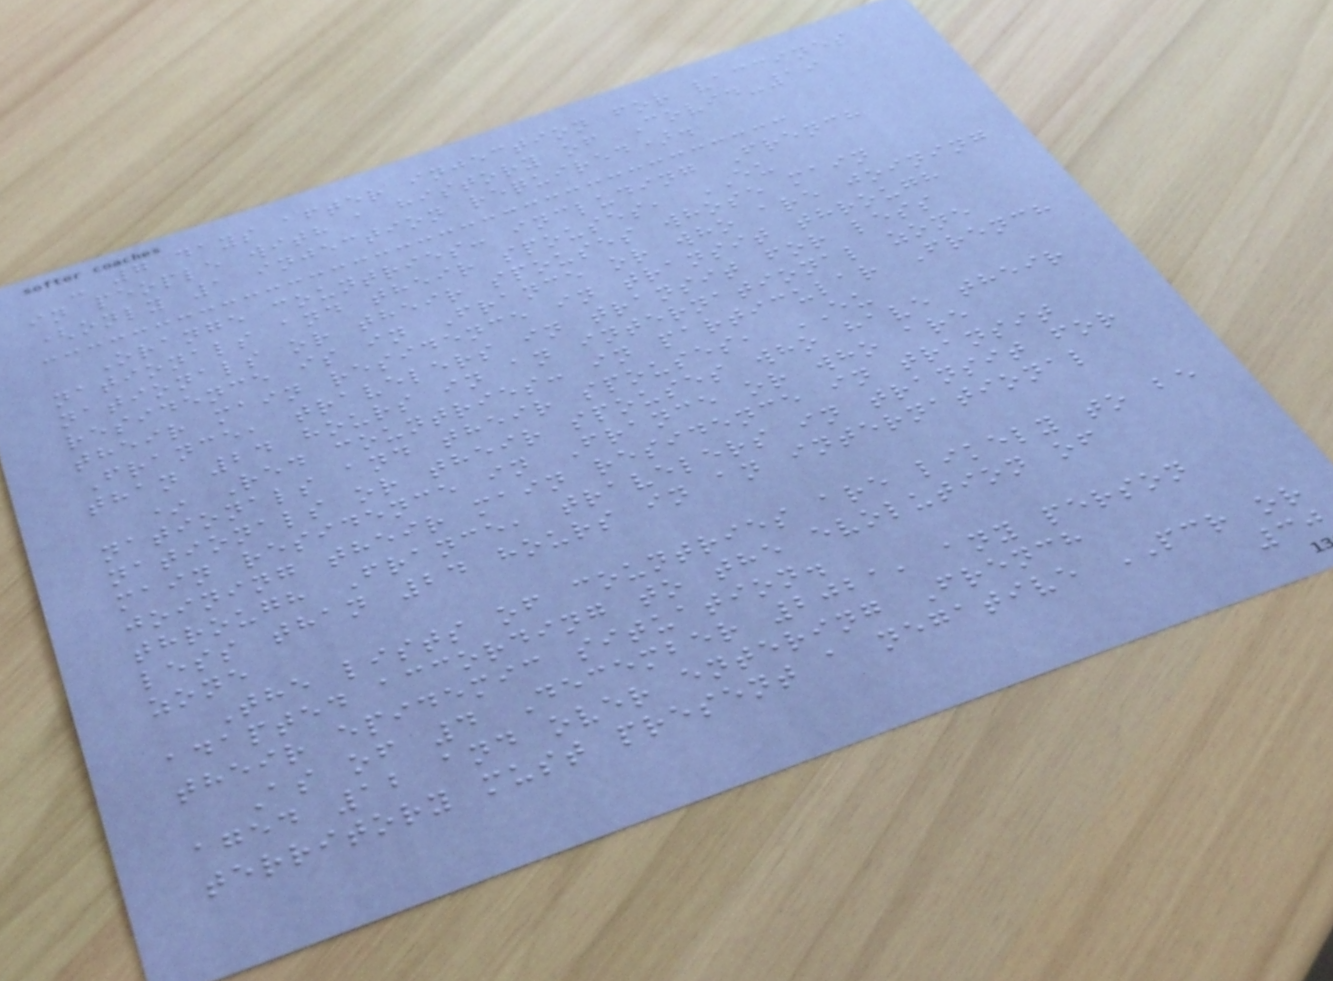- 7 days after injection for vaccines
in people with a history of Covid-19
(only 1 injection required).
Orange countries: including French
nationals and their spouses, EU
nationals or their spouses whose main
residence is in France or who are joining
their main residence in transit through
France, travelers in transit for less
than 24 hours in an international zone
* Red countries: in particular French
nationals and their spouses, EU
nationals or their spouses who have their
main residence in France or who are
joining their main residence in transit
through France, travelers in transit for
less than 24 hours in an international
zone
The lists of countries are likely to be
adapted according to the evolution of
their epidemic situation.
As of 4 December 2021, any person
aged 12 and over entering French
territory must present a negative PCR or
30
